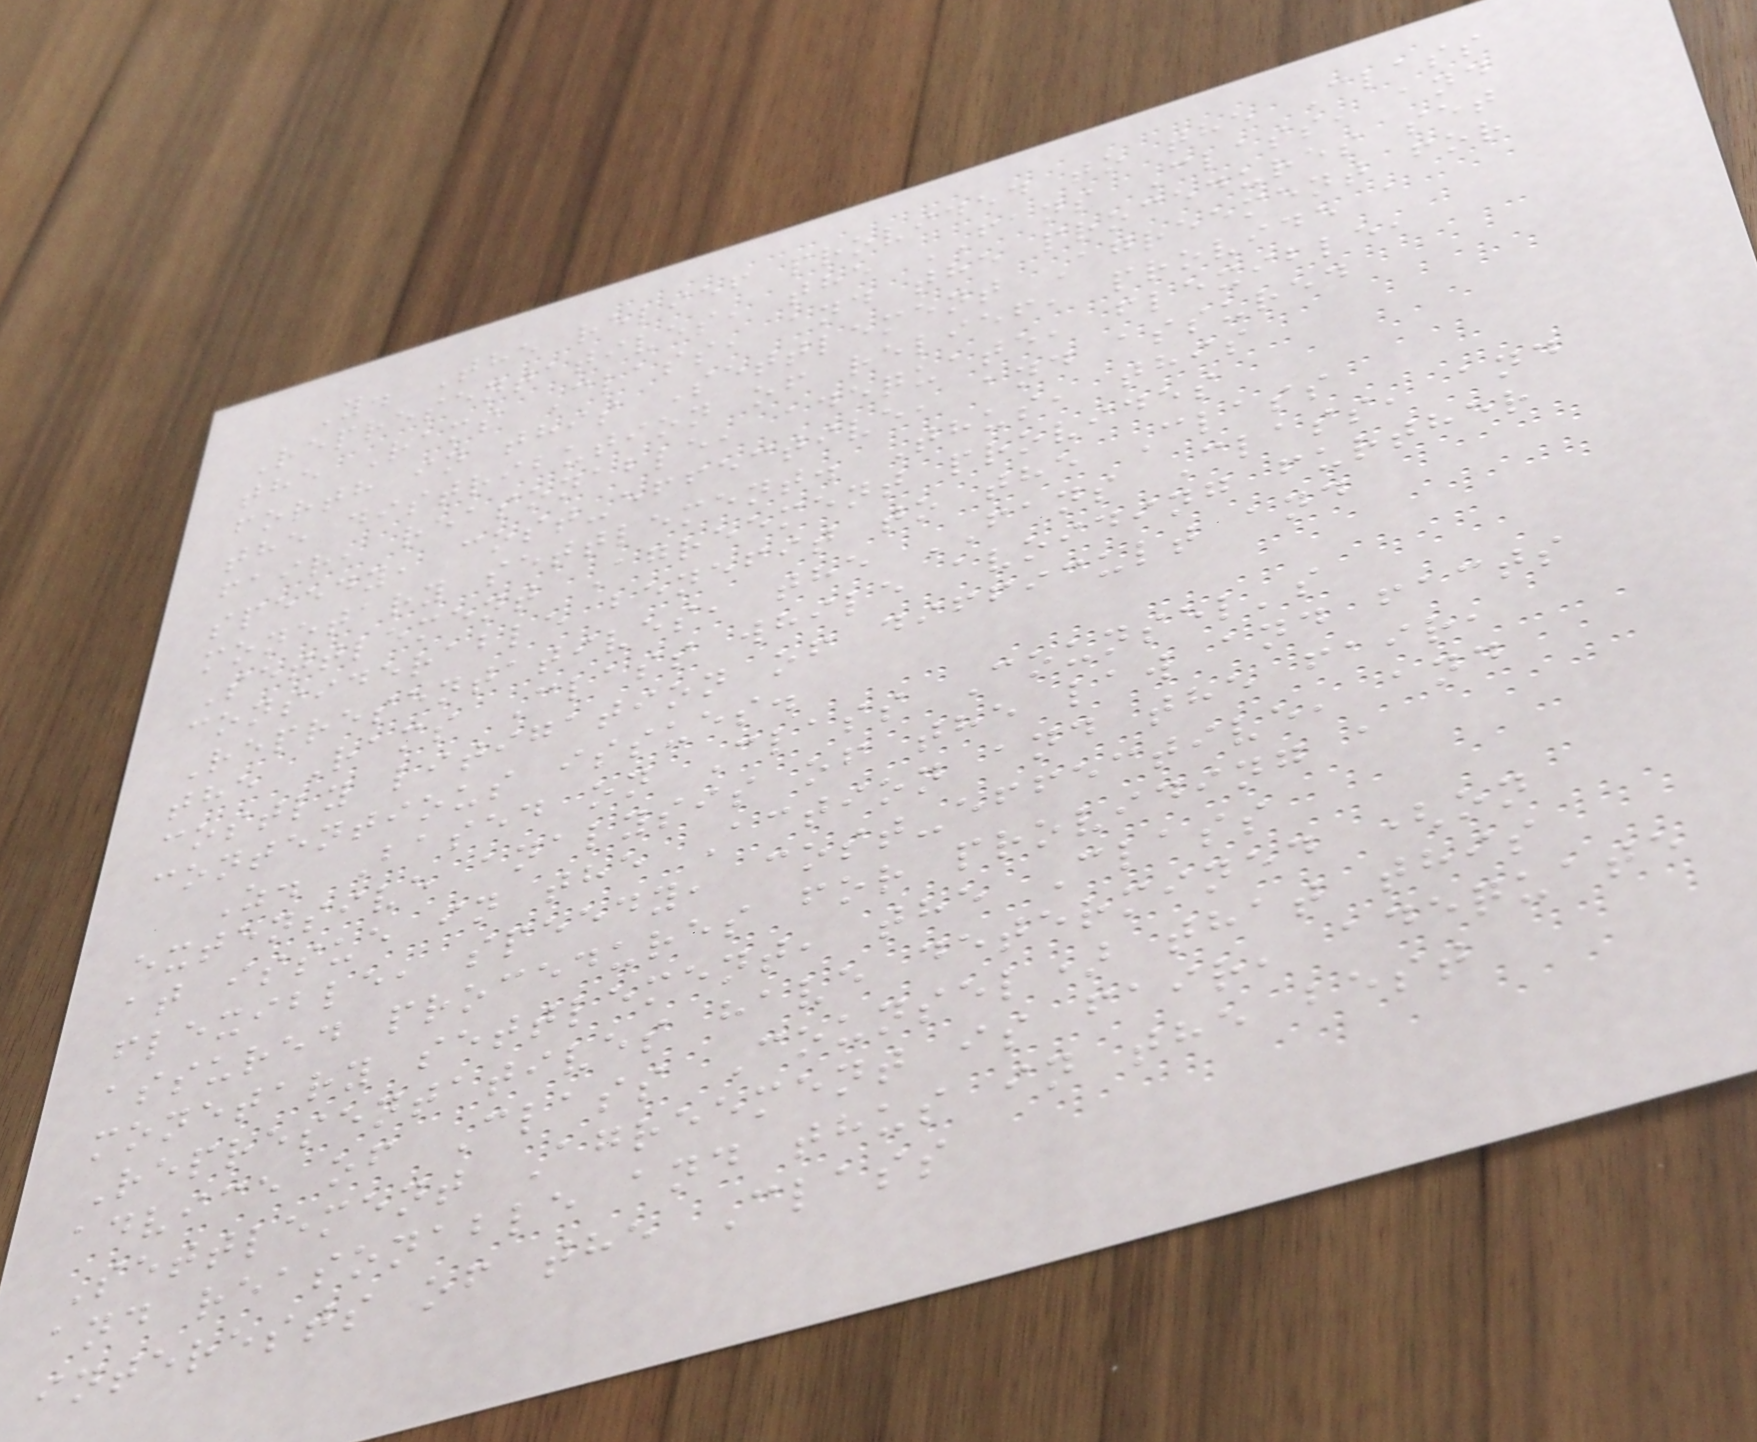Y. The relief provided to the Class
Representatives, the FANS Class, and
the Rams Class, and the procedures set
forth in this Settlement Agreement for
the distribution of relief, provide a
fair, reasonable, adequate, flexible,
speedy, cost-effective, and assured
monetary settlement. Thus, this
Settlement Agreement provides
considerable benefit to the Class
Representatives, the FANS Class, and
the Rams Class while avoiding further
costly litigation of difficult and
contentious issues.
Z. Based on Class Counsel's
extensive analysis of the law and facts
at issue in the Action and the fair,
flexible, speedy, cost-effective, and
assured procedures for providing a
monetary settlement, the Class
Representatives have determined (on
advice of Class Counsel) that this
Settlement Agreement is fair, adequate
and reasonable and thus in the best
interests of the Class
